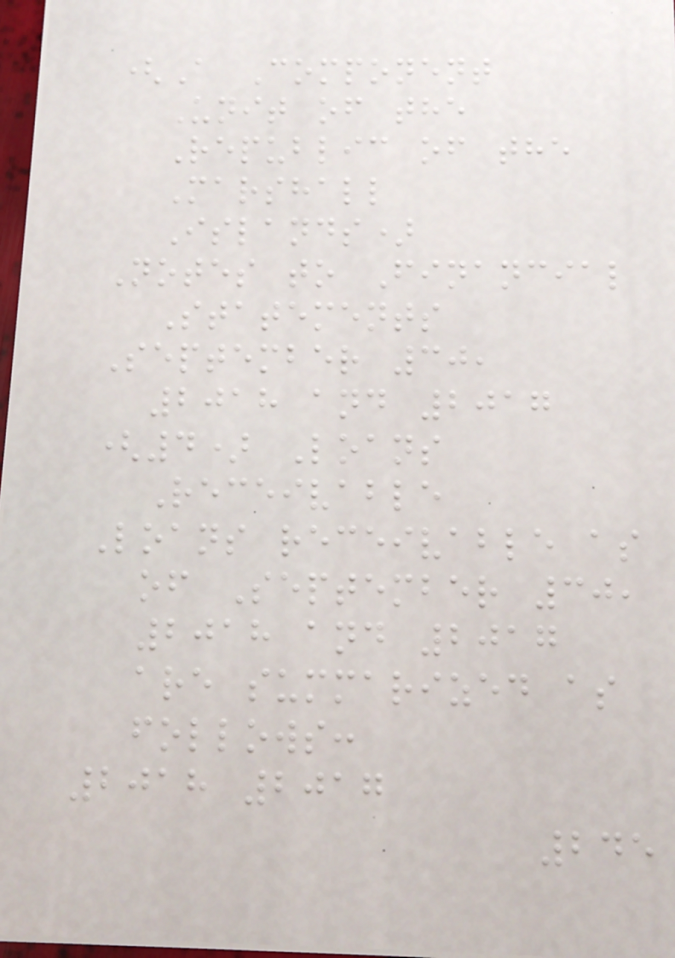(A Component
Unit of the
Republic of the
Marshall
Islands)
Notes to Financial
Statements
September 30,
2018 and 2017
(4) Loans
Receivable
Loans receivable as
of September 30,
2018 and 2017
are summarized as
follows:
2018 2017
245
